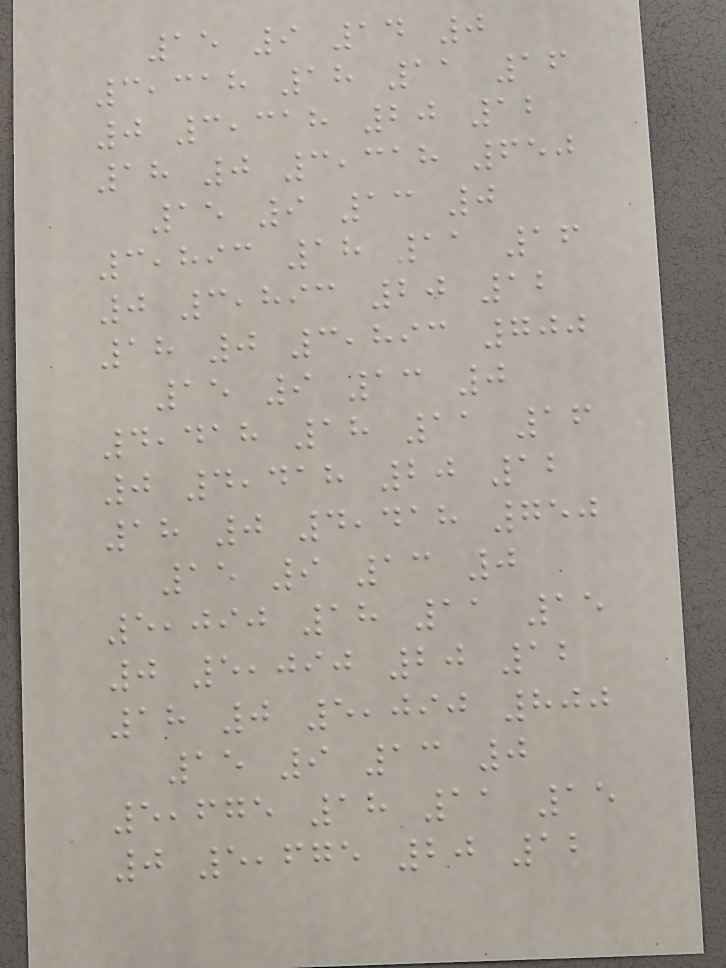15 9 14 0
3,318 18 11 16
0 3,318 20 12
18 0 3,318 650
15 9 13 0
3,893 18 11 16
0 3,893 20 12
18 0 3,893 700
15 9 13 0
4,418 18 11 16
0 4,418 20 12
18 0 4,418 750
15 9 13 0
5,090 18 11 15
0 5,090 20 12
18 0 5,090 800
15 9 13 0
5,675 18 11 15
0 5,675 20 12
